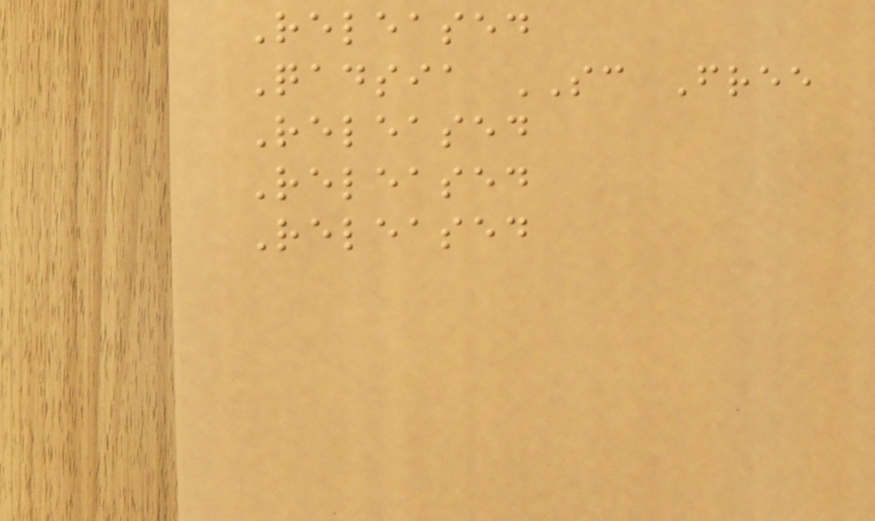Released
Qadsia SC Free
Released
Released
Released
